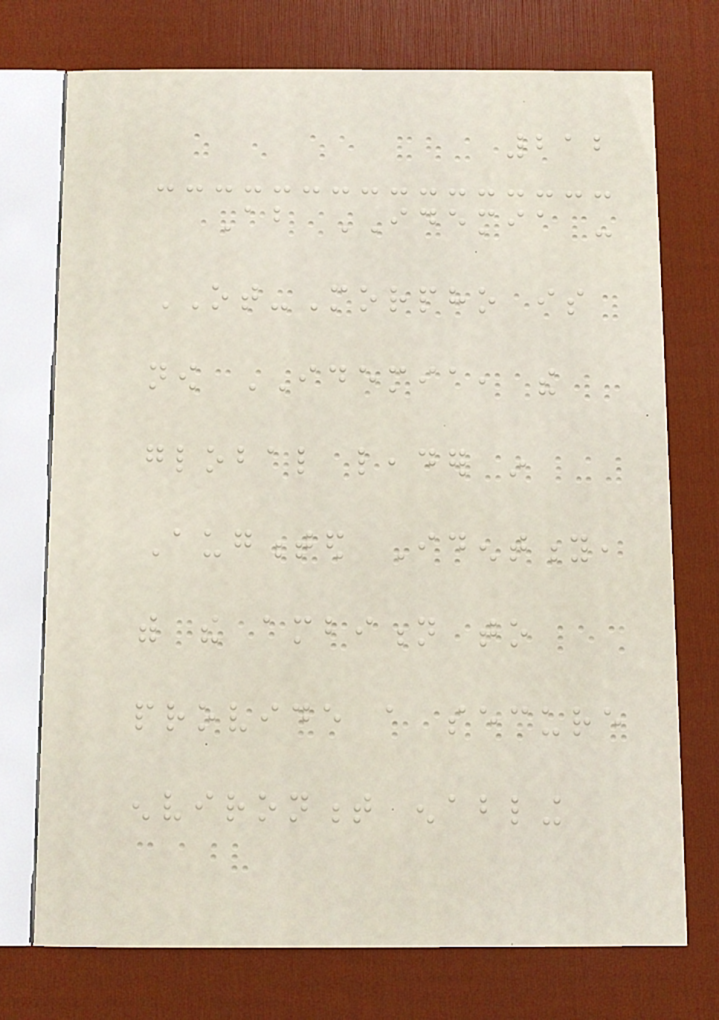212
About IDEMIA -
OT-Morpho is
now IDEMIA, the
global leader in
Augmented Identity,
with the ambition to
provide a secure
environment enabling
